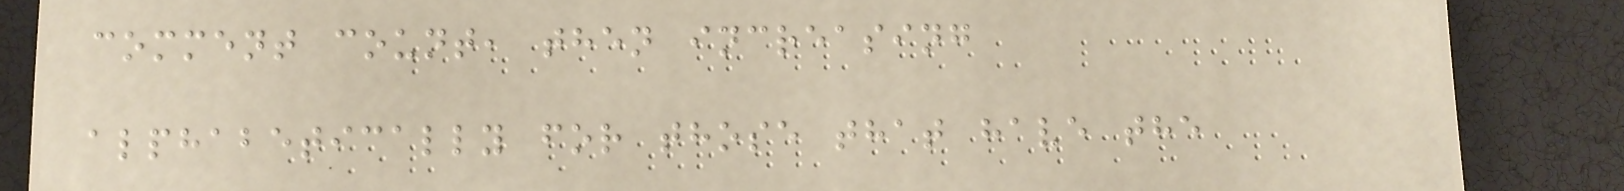comment count, then increasing
alphabetically for those that have the
